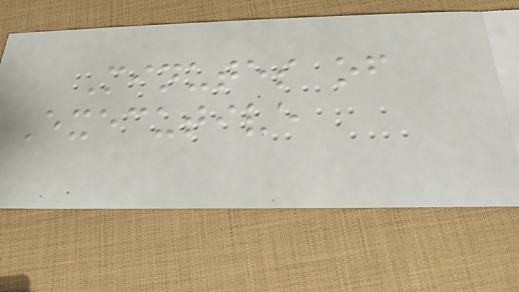Minutes of
Executive
